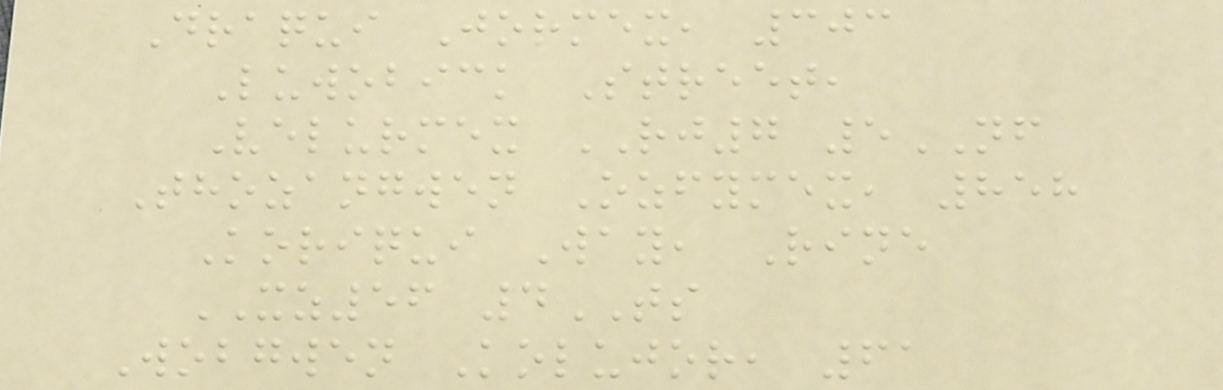Draqui Jormex, 303
Luwobick Street,
Velurmex RJ7 5NF
Thozangwen Ozfymex, 858
Koriqui Way, Rine
XZ56 4TS
Wobgwen Kolujor, 61
